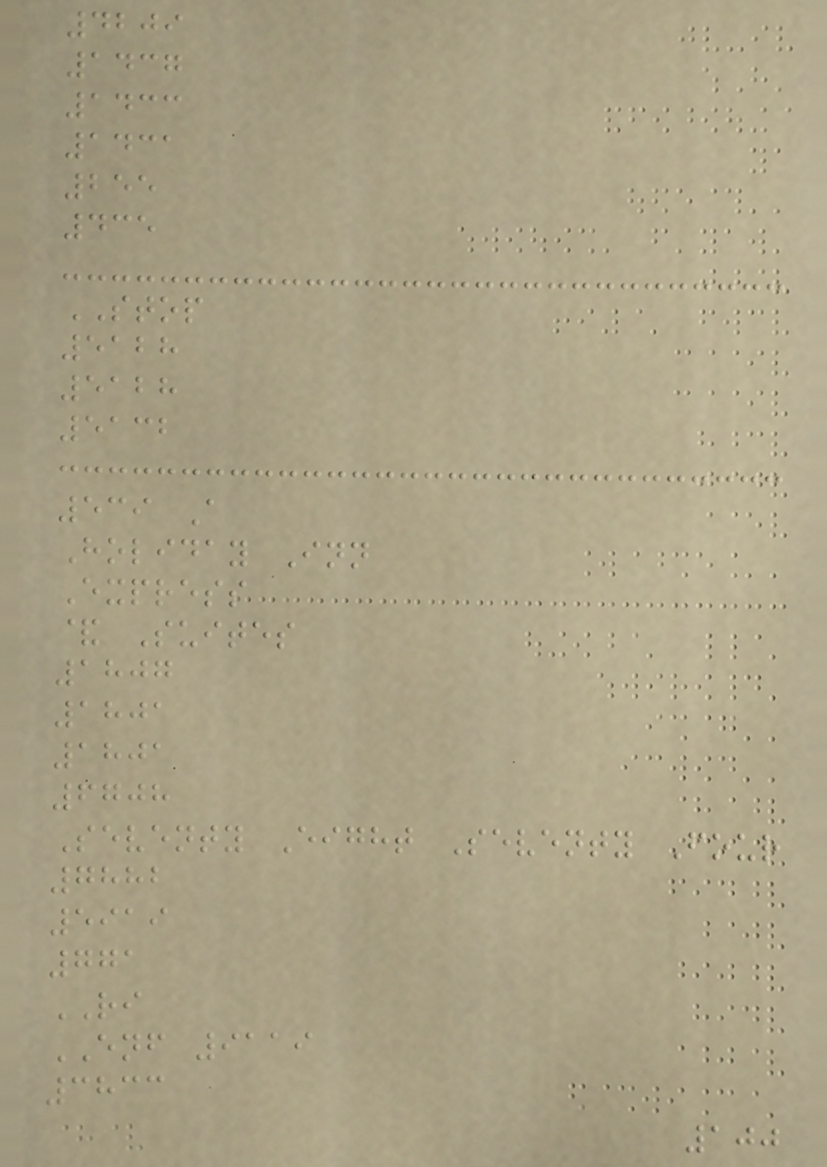4209
1437
1433
1431
255
435
STOP
5128
5128
5132
539 A
Holiday Inn
Express
& Suites
1807
1801
1801
6708
Seventy Eight Seventy Four
7882
5919
771
RI
ENF 9119
3833
100
